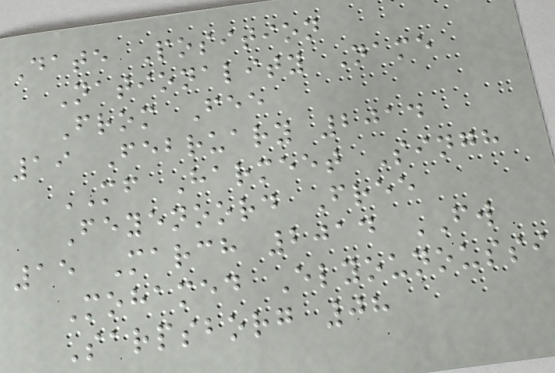Date Position
Nationality Name
From Fee
19 February 2014
MF Harmeet Singh
Feyenoord Free
15 March 2014 FW
Mohamed Elyounoussi
Sarpsborg 08
